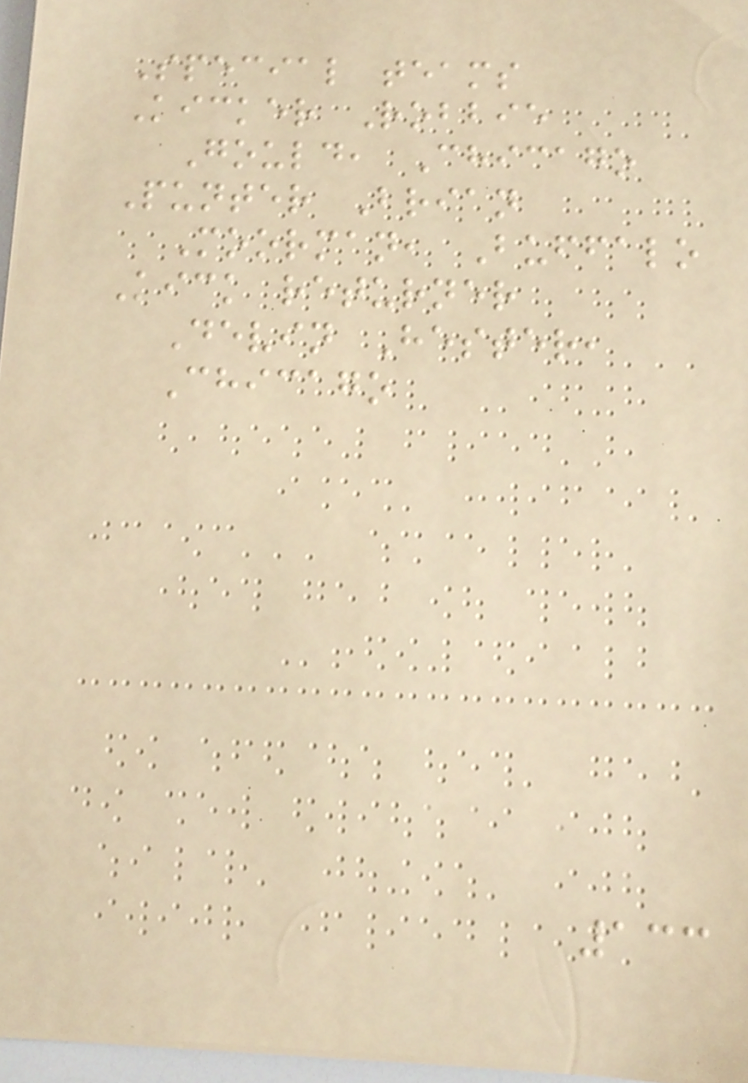Special teams
Kicker Robbie
Gould, Chicago
Punter Brian
Moorman, Buffalo
Kick returner
Devin Hester,
Chicago
133
